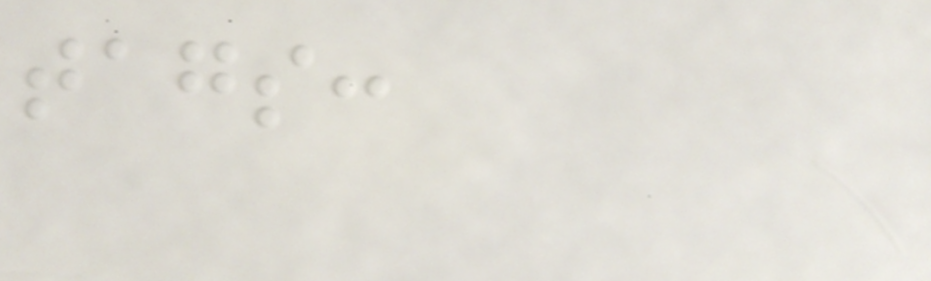tags:
